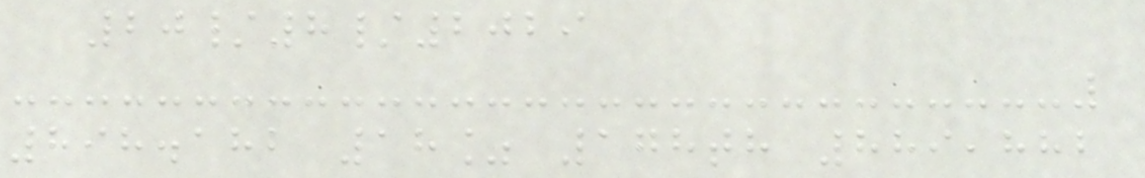20/8/2029
898.182 18% 178th 889,882
